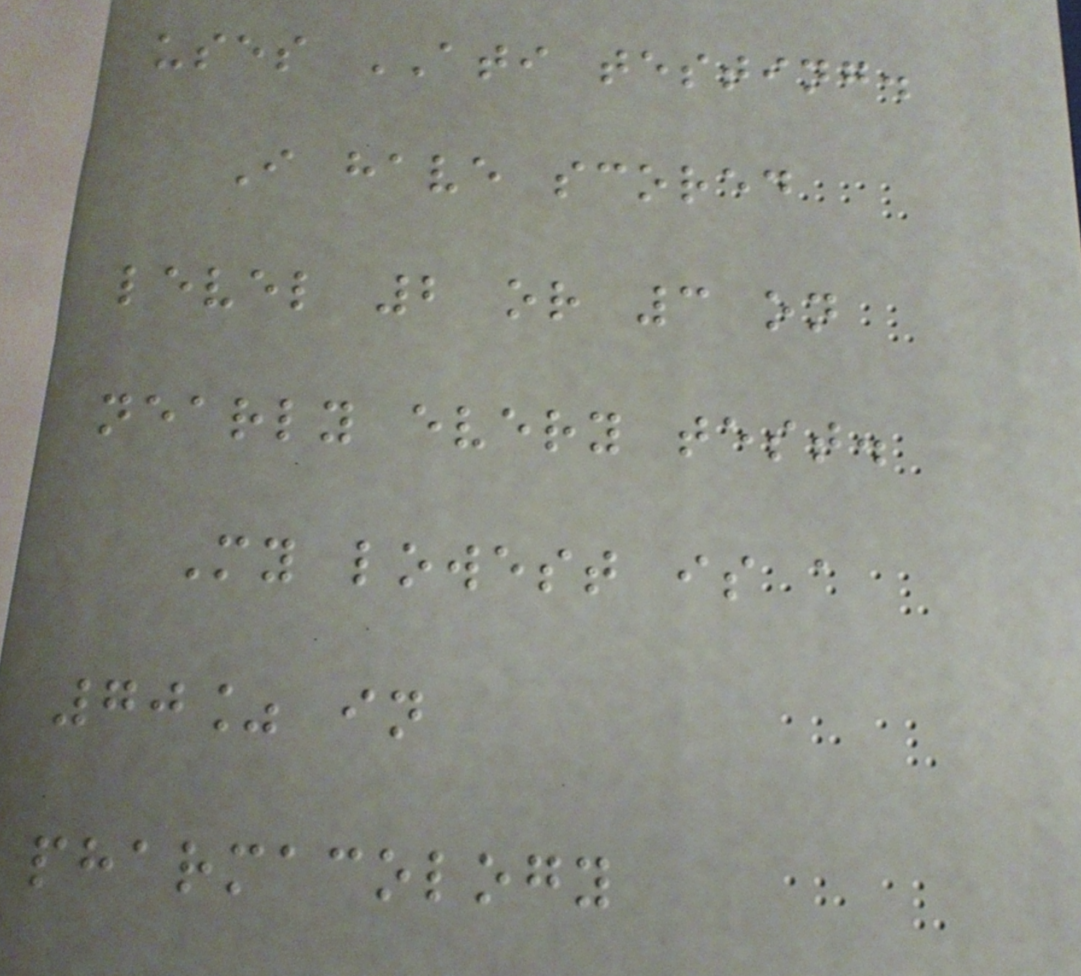uses ATI testing.
I have scored
level 2 or 3 on
nearly every test.
My lowest is a
70% in
pharmacology
